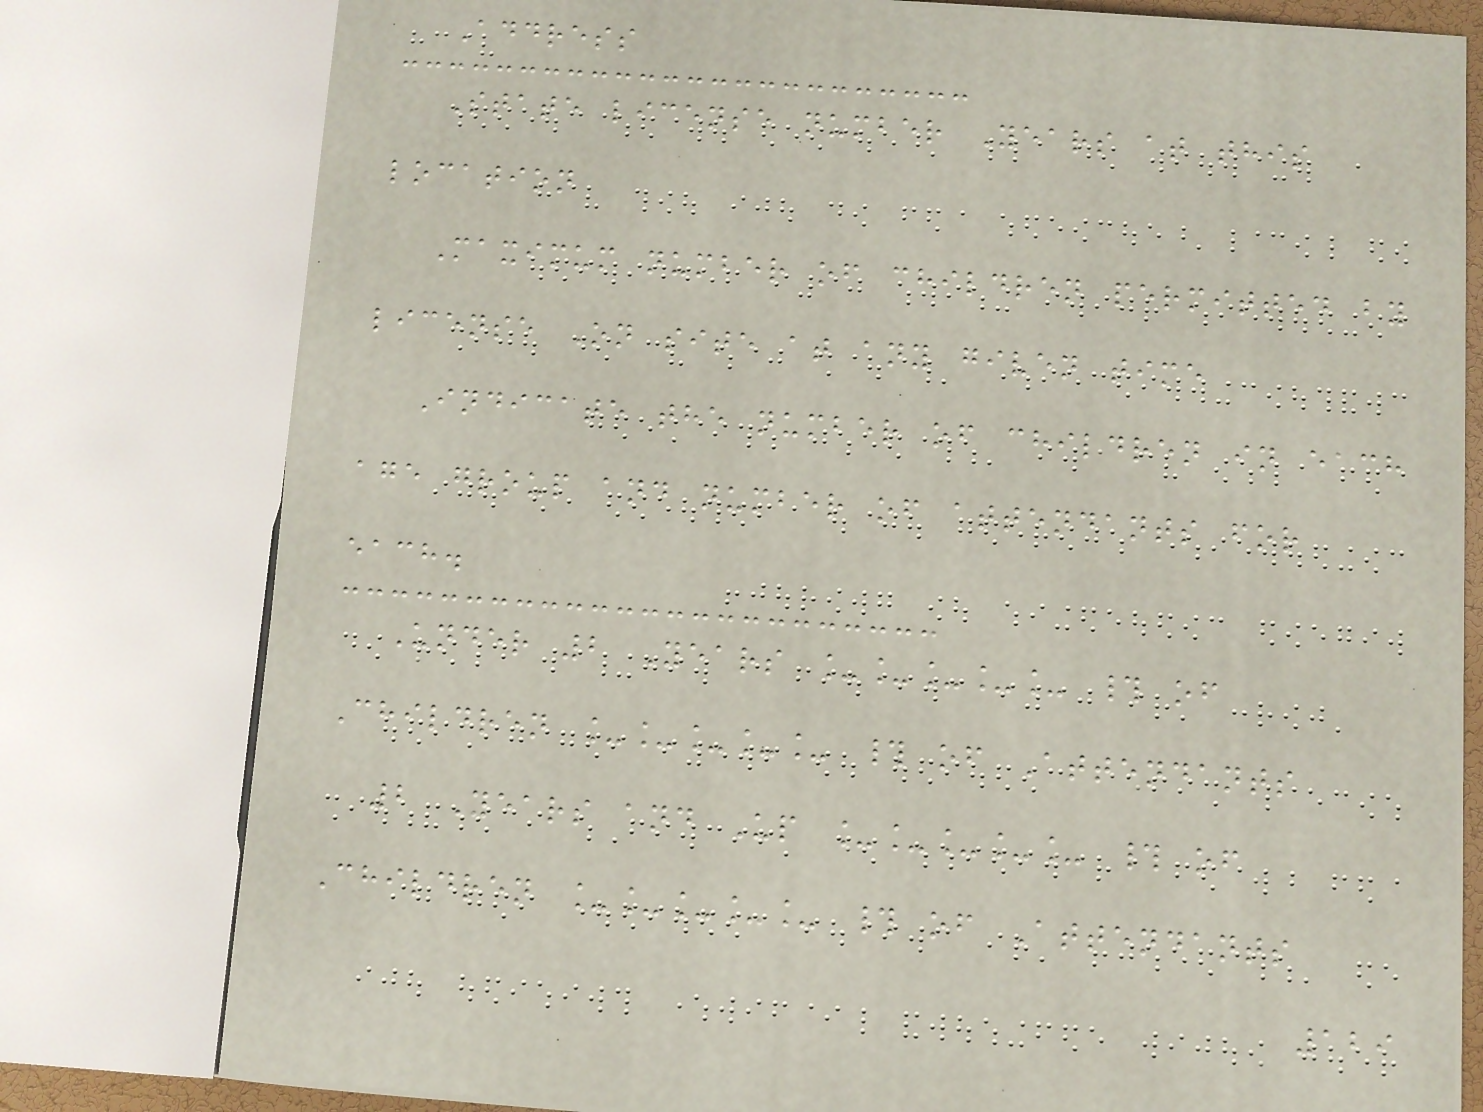Address
State license number Years at this
location
Maximum number of children permitted by
license On site at any given time
Indicate the number of children in each
age group and number of attendants for
each.
Under 2 Years _____ # of
Children _____ # of Attendants
2 Years and Up _____ # of
Children _____ # of Attendants
129
